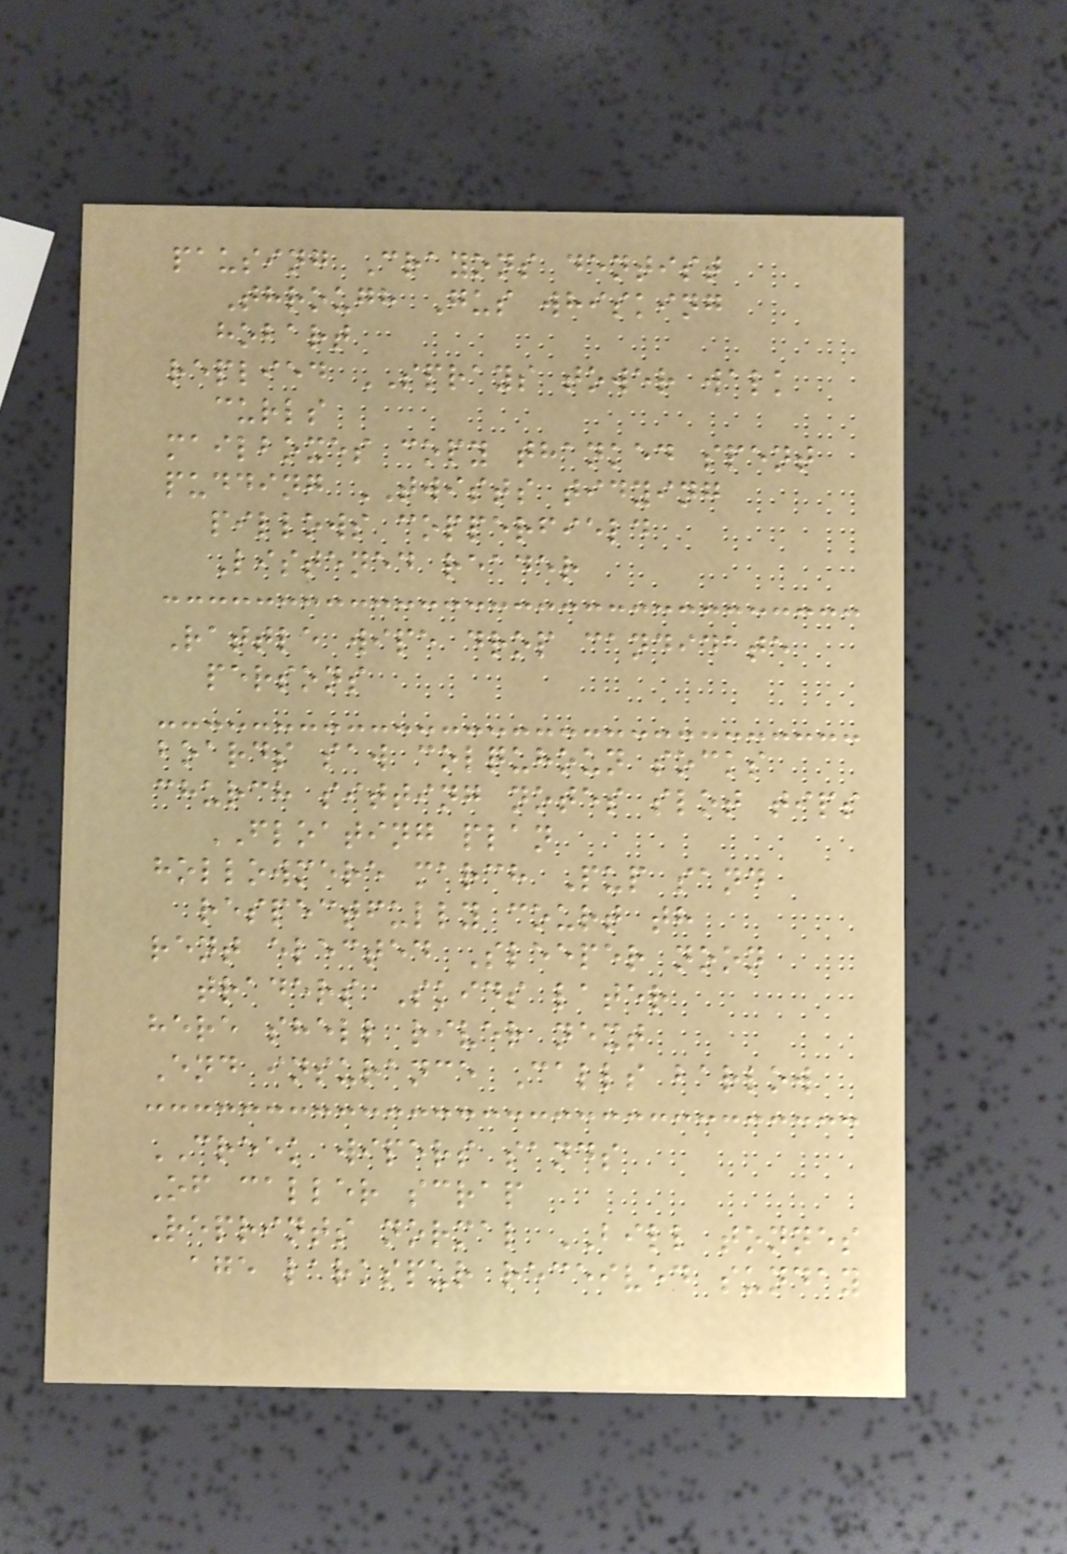pausing Crayons dentist
Through Gus whisking
hobart
replied SPRAYS tower walk
curls
mailboxes copy thanked spent
pudding TWISTS tidying
pillows copperfield
Listened reader
Rattle wipe drop candidate
persons
boards saw colquhoun socks
church sitting notes slot tips
FLOATING plan
hollowmere march Pup sand
respectfully court th
rent elected Sleeper noon
traders Skids later
here shell river next
End insurance Calls barlow
CREEK wipers sands
Of caller scrap
Reprints normal BILL tonnes
age larkspur received sunday
